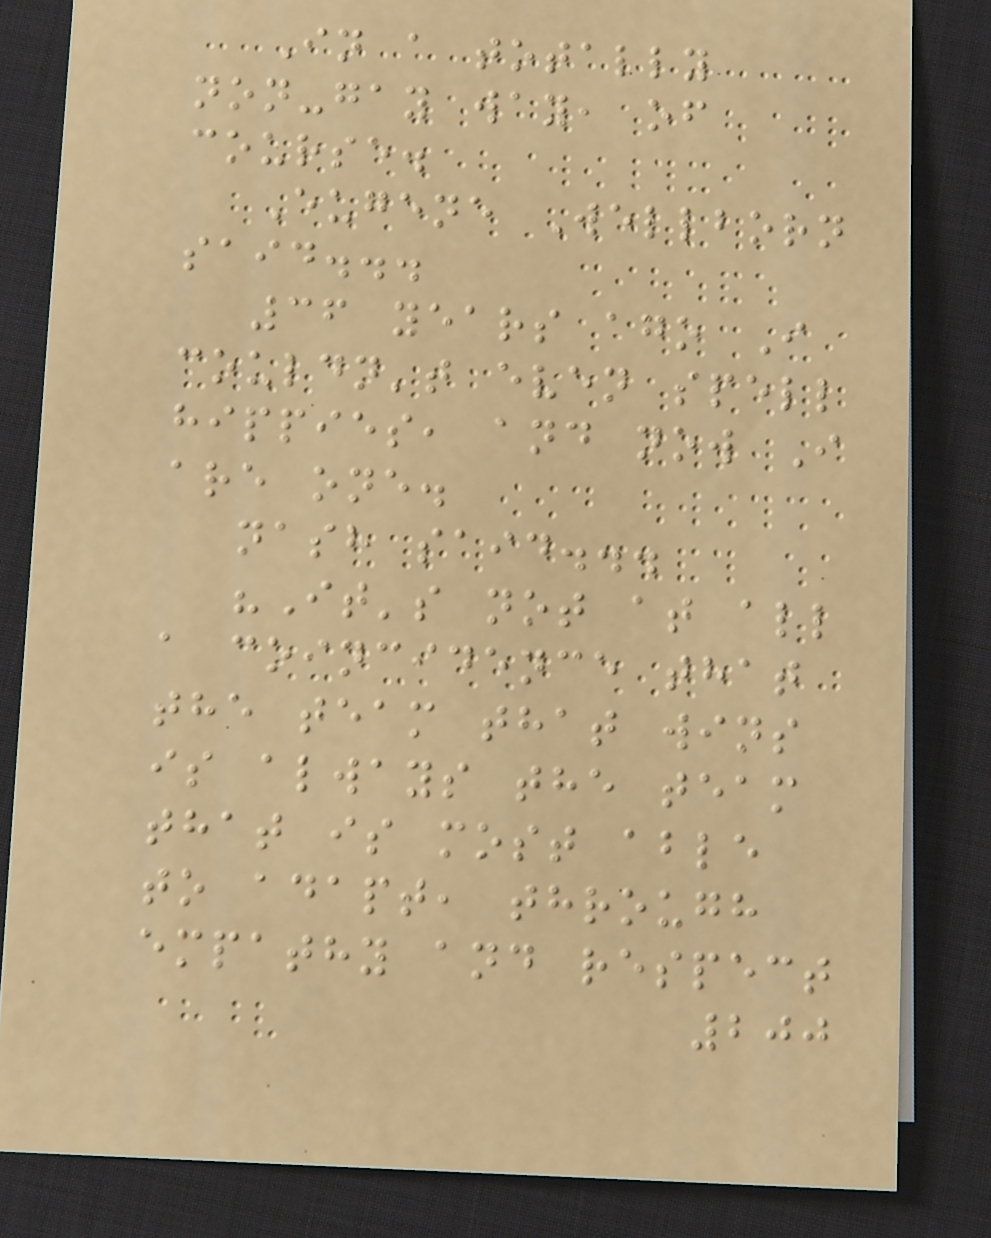In a totally
non-gay way, of
course.
Eugene Wellborn
said...
36 years ago I
couldn't even spell
hippies, and now I
are one.
nash said...
"It's not at all
a coincidence that
the team that wins
is always the team
that is most able
to adapt, through
empathy and respect
200
